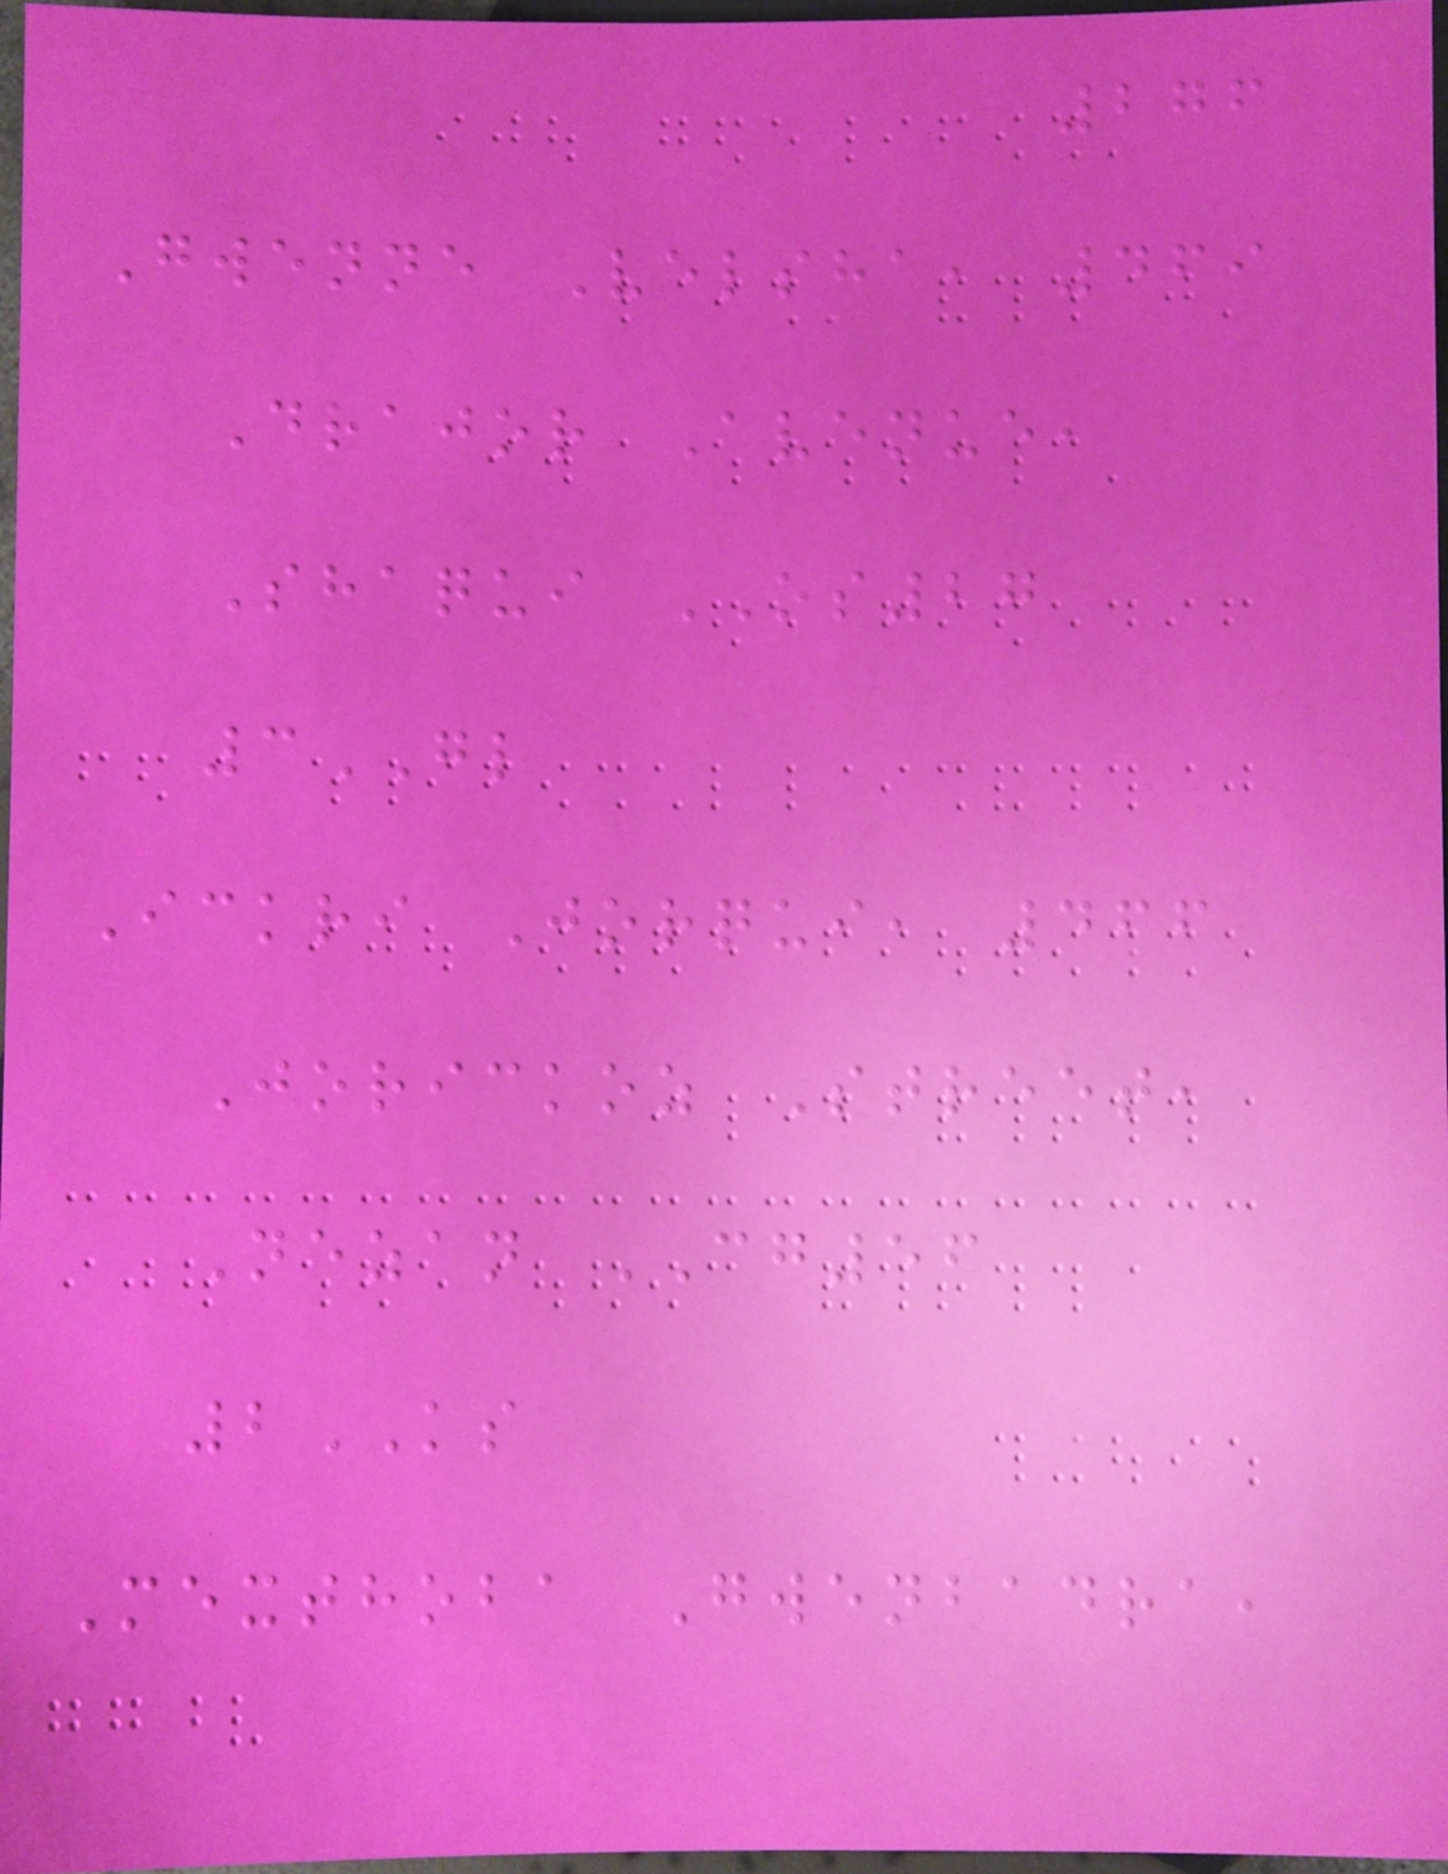276
Gwenne Velsha, 469
Drajor Avenue,
Shaqui OS27
3GL
Ickri Jorqui, 466
Jorickoz Street,
Nezan CG56
2KS
Mexthoba Gwenbadra,
